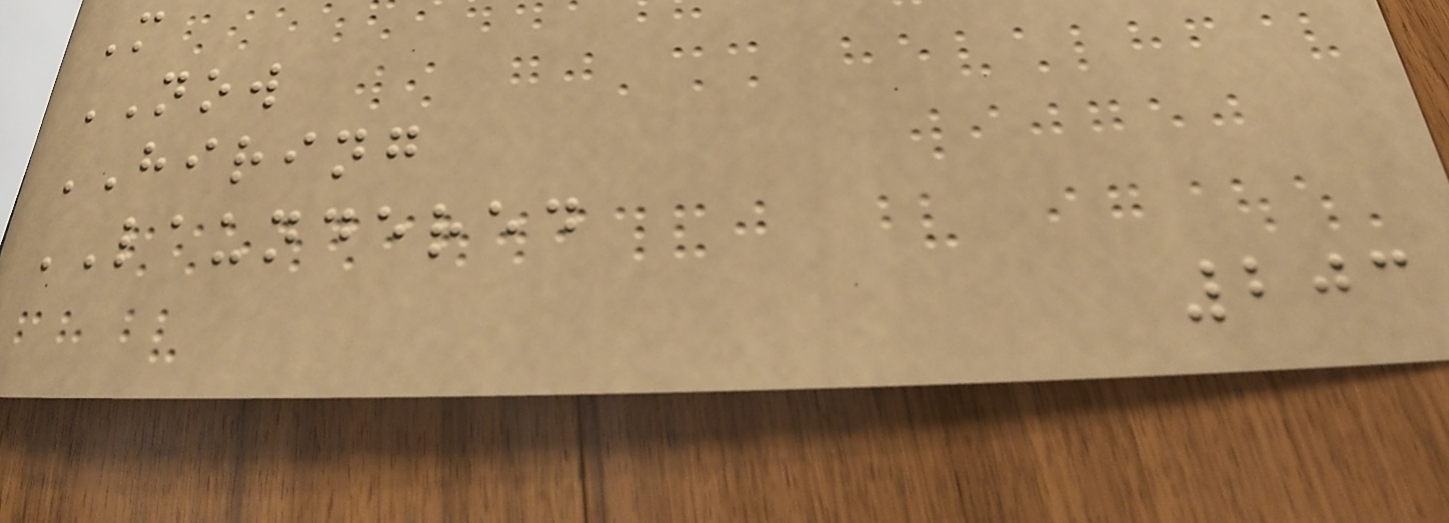M
NOW
HIRING
LAUNDERED
203
